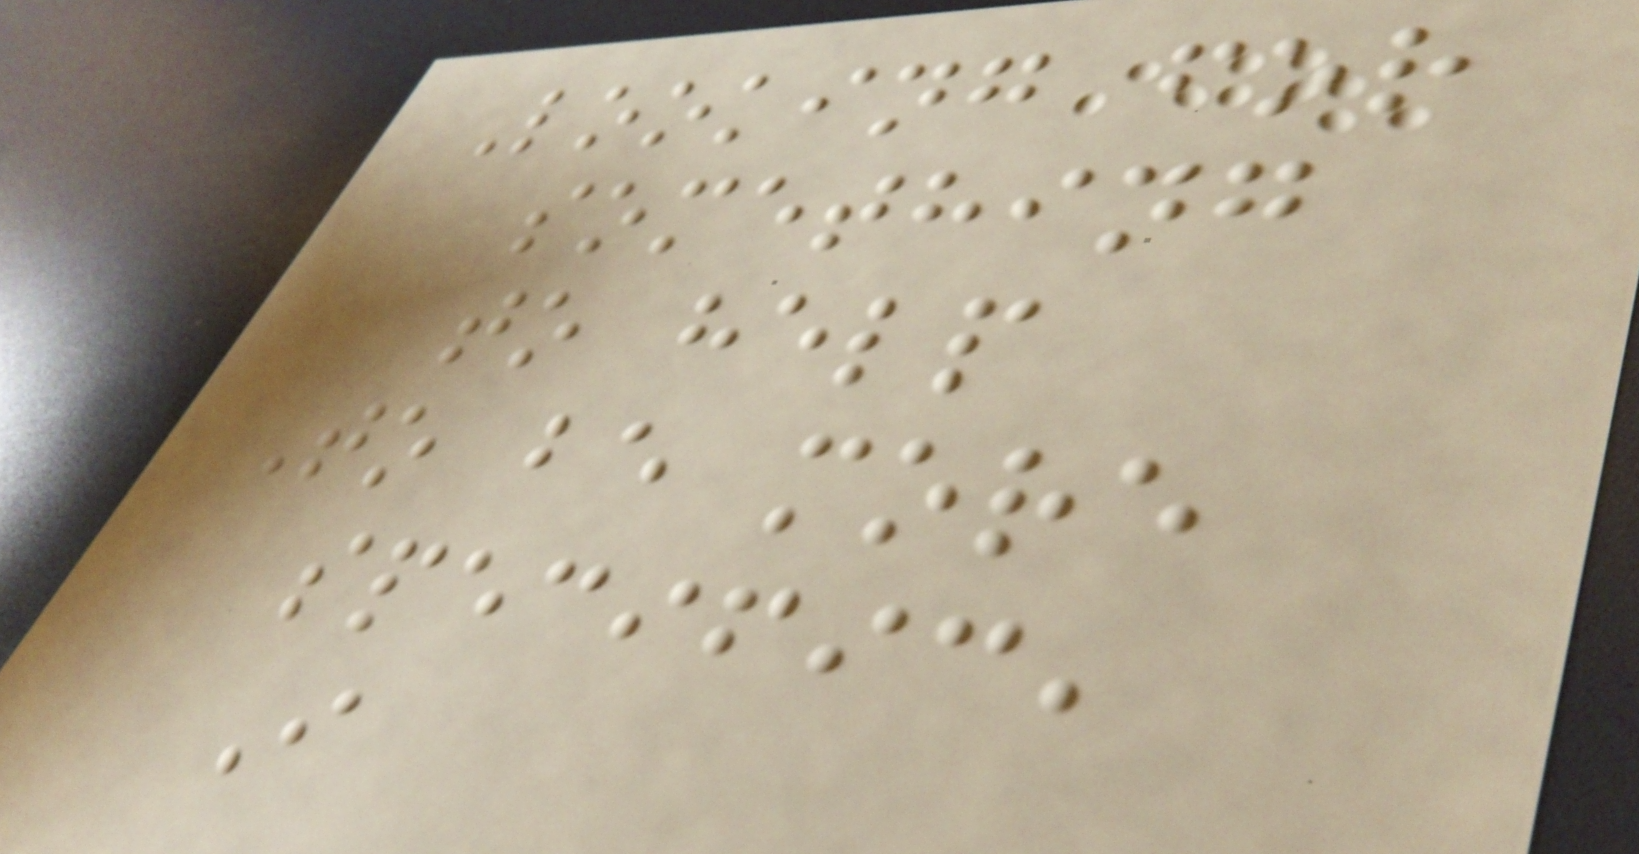Looking for
something
to help
To be more
specific,
I
